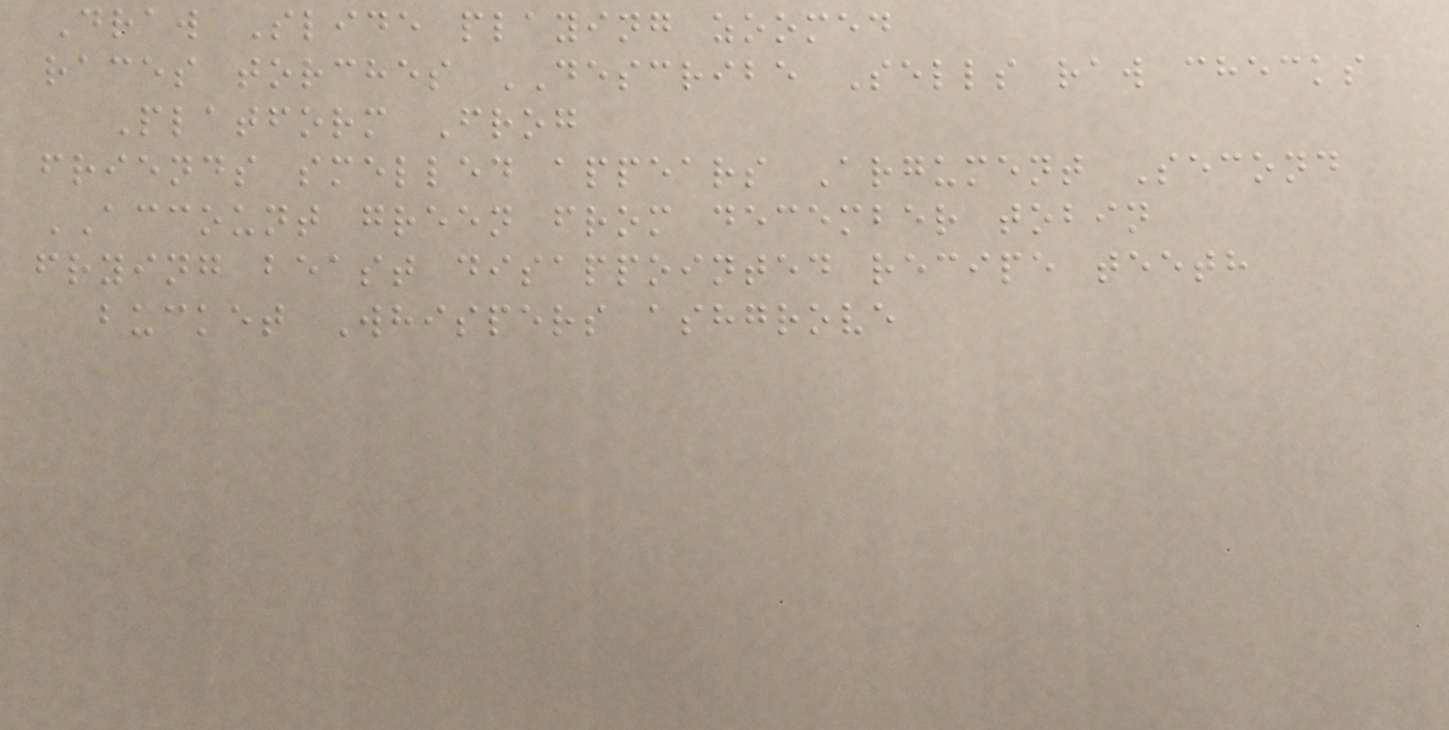Draw Slide playing zoomed
races torches DESCRIBE Sells raw checks
Platform Frog
friends smelled appears Argument Second
ACCOUNT green from december tobin
frying beast disappointed recipe teeth
bucket Whispers ashgrove
